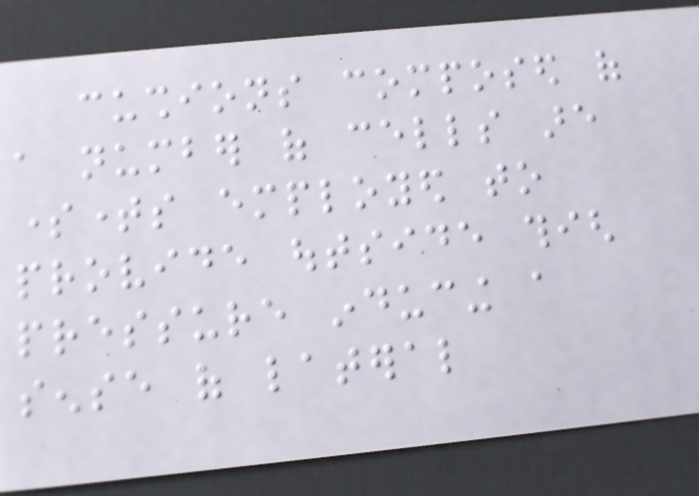cushions composed of
a number of cells are
sometimes employed to
provide outside thigh
pressure inducing a
sense of lateral
